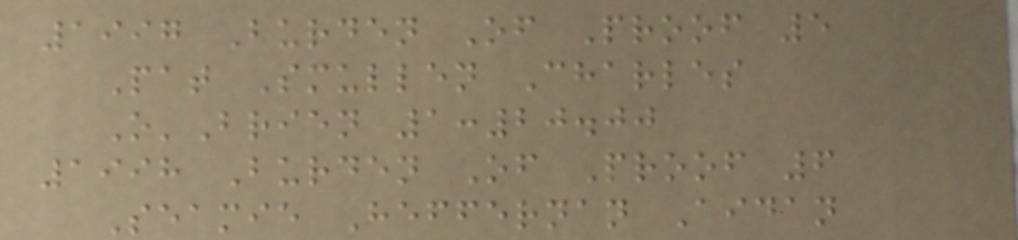1997 Burden Of Proof 5
Pat Smullen Charles
O'Brien 1:20.00
1998 Burden Of Proof 6
Seamie Heffernan Aidan
